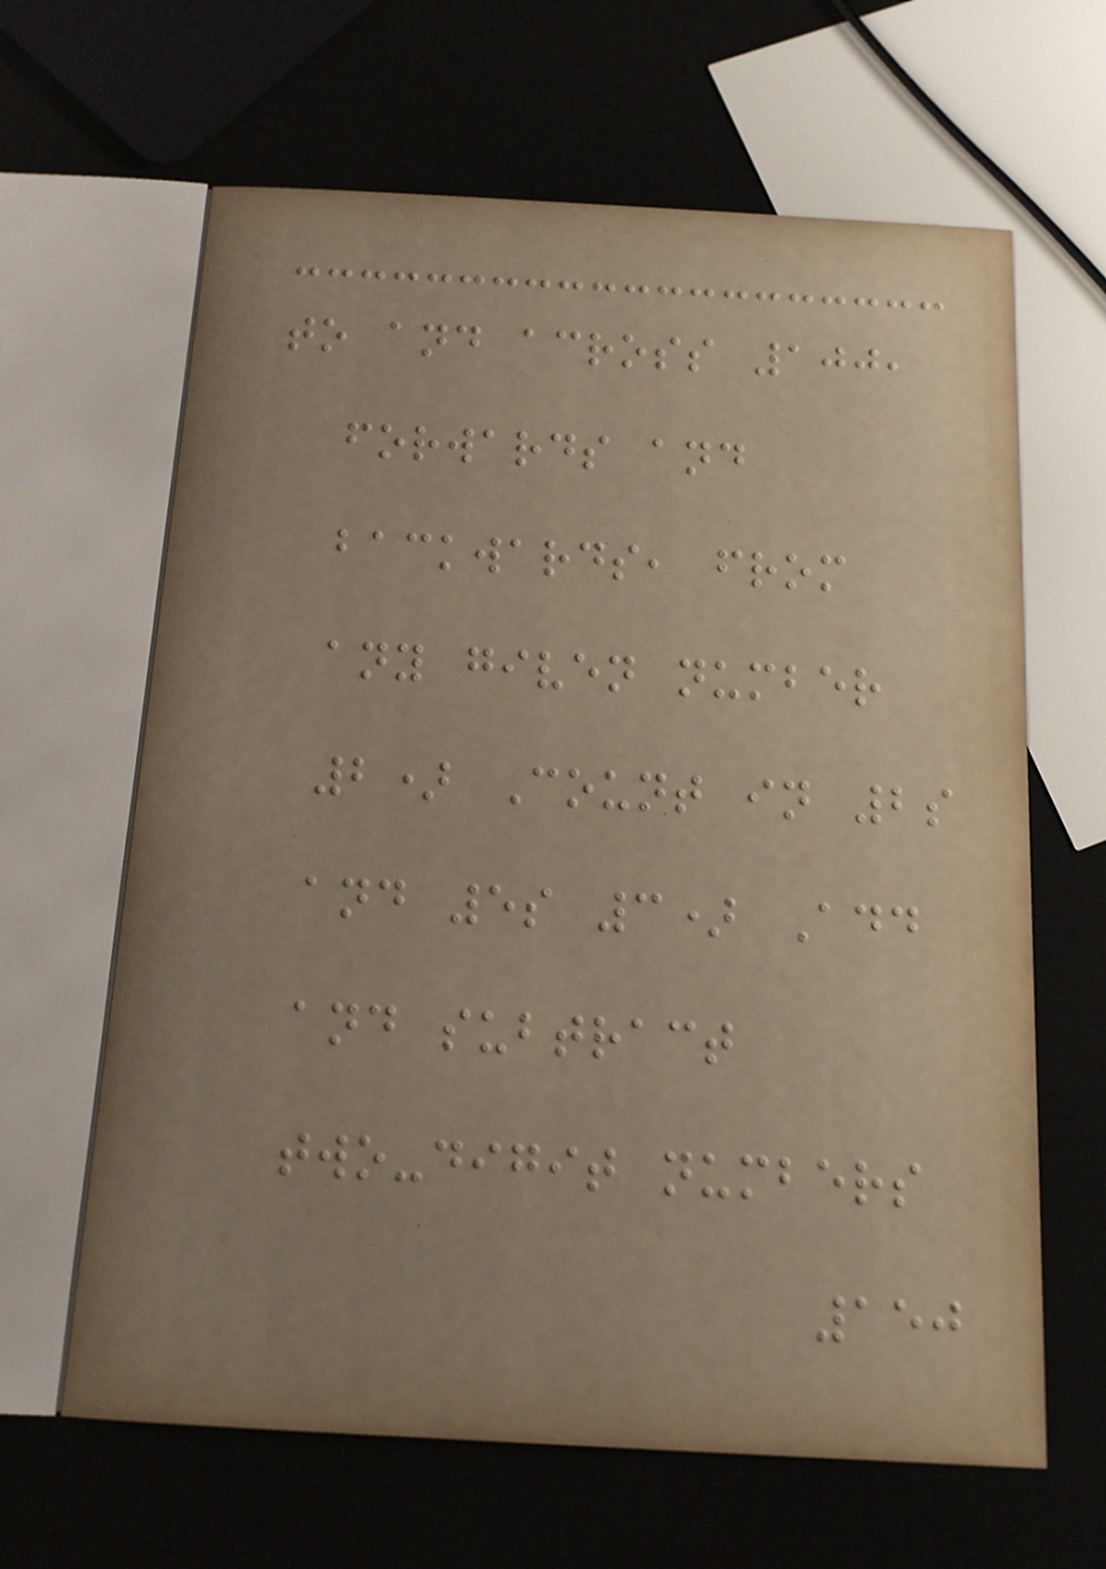to and across 100,
forwards and
backwards, from
any given number
2) Count in 2s
and 5s 3) Add
and subtract
two-digit numbers
150
